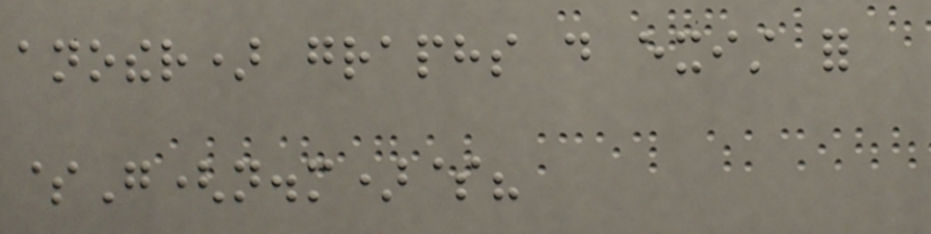another) graphs do exist for
$G(n.m)$?
